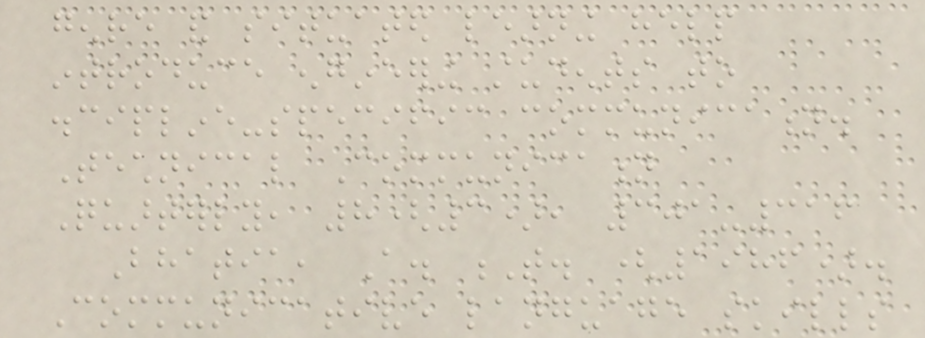genre and situated learning help
introduce engineering students to
discipline-specific communication.
Technical Communication
Quarterly, 8(3), 301-316
Bhatia, A. T. (1986).
Communicative language skills
